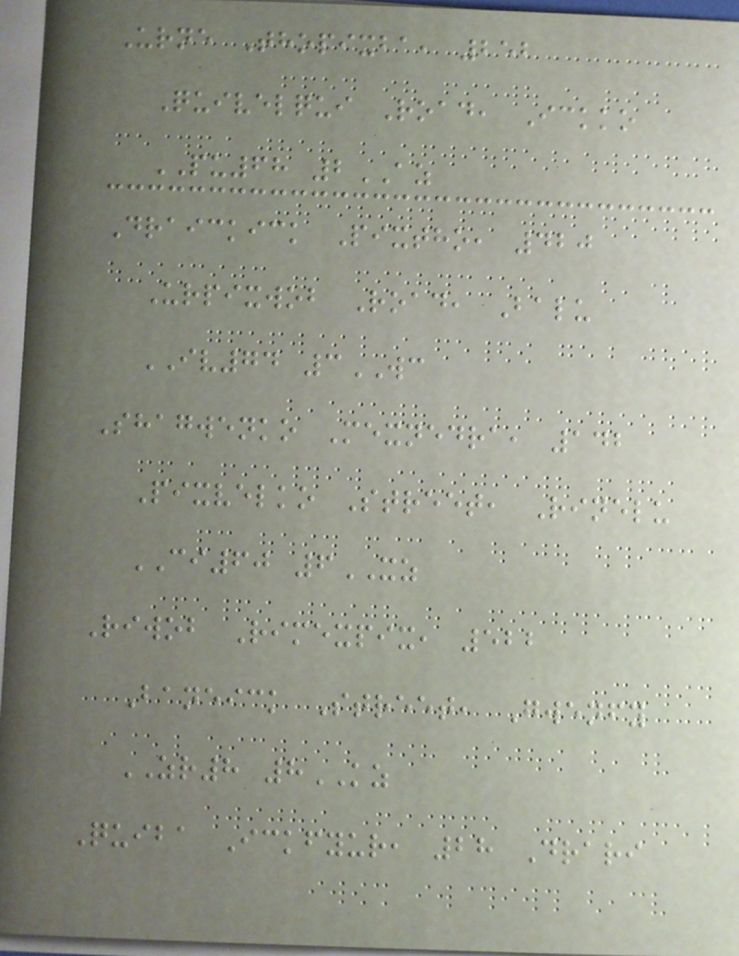Urne Thopixba, 252
Quivelqui Road, Ickko
PU68 2AZ
Draickick Pixtho, 420
Urpixwob Road, Balu
IV74 3WC
Shagwenko Mexnedra, 142
Pixvelko Street, Rinelu
CI60 6XZ
Riwob Rimexpix, 522
Baneick Street, Gwenfy
ZR8 8KZ
Quiba Ickfyur, 28 Drari
